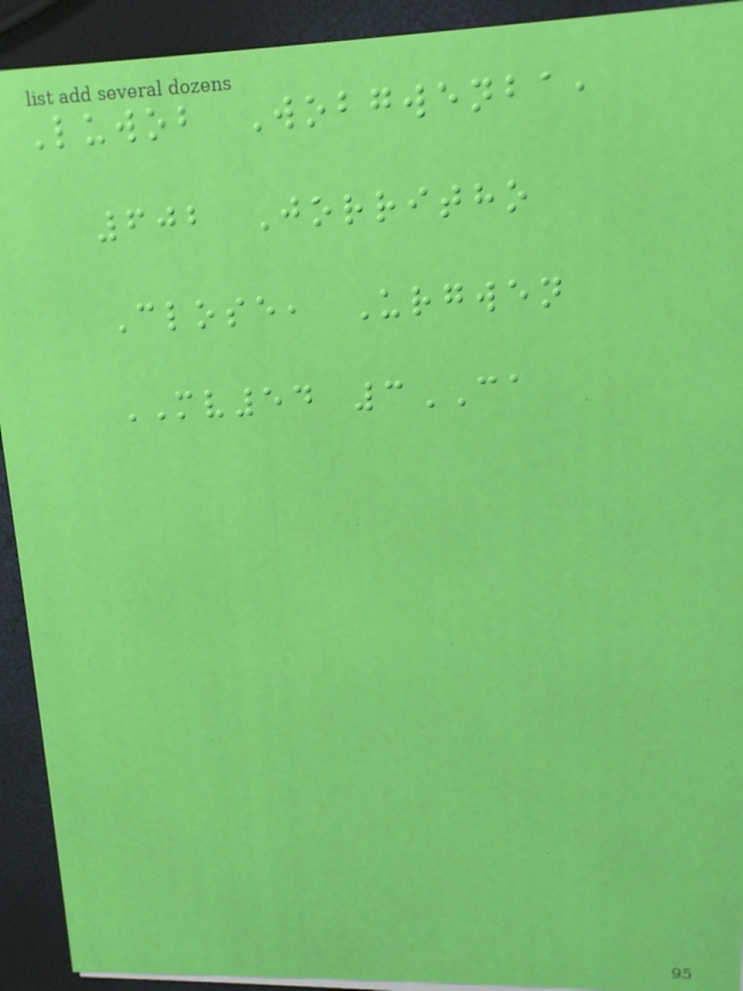Luwob Wobgwenba,
602 Jorritho
Close, Urgwen
MV54 3CA
